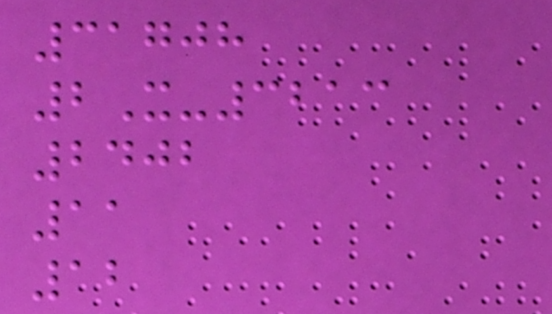31708
2X-3213
2402
11
12
